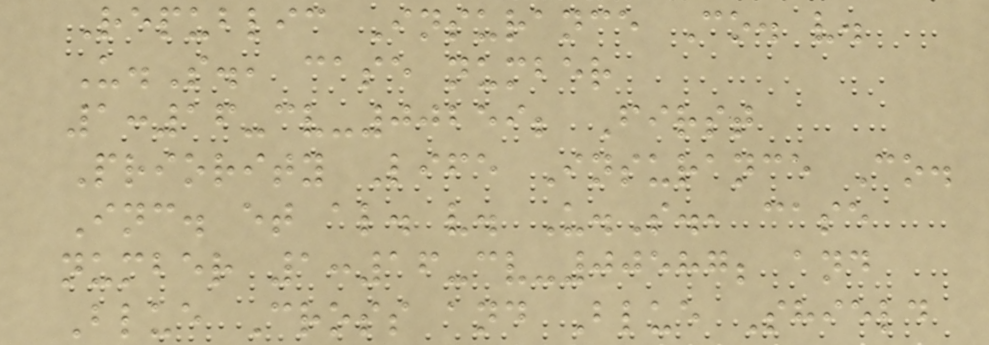Republic Insurance Co. v.
U.S., case number
1:16-cv-00259; First
Priority Life Insurance Co.
Inc. et al. v. U.S., case
number 1:16-cv-00587; and
Blue Cross and Blue Shield
